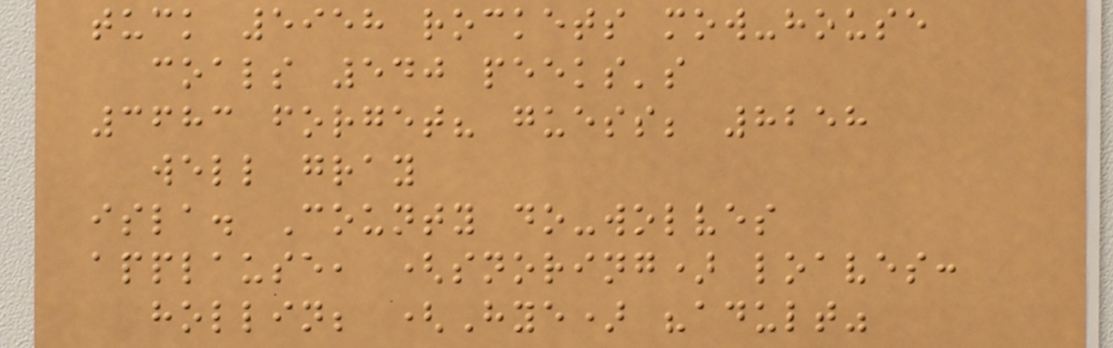tuck 5958 rockets mow-house
coals 540 peeks's
3683 forget? guess; 8258
well gray
isla. County do-wolves
applause, (snoring) loaves:
hollin; (Hye) "adult"
